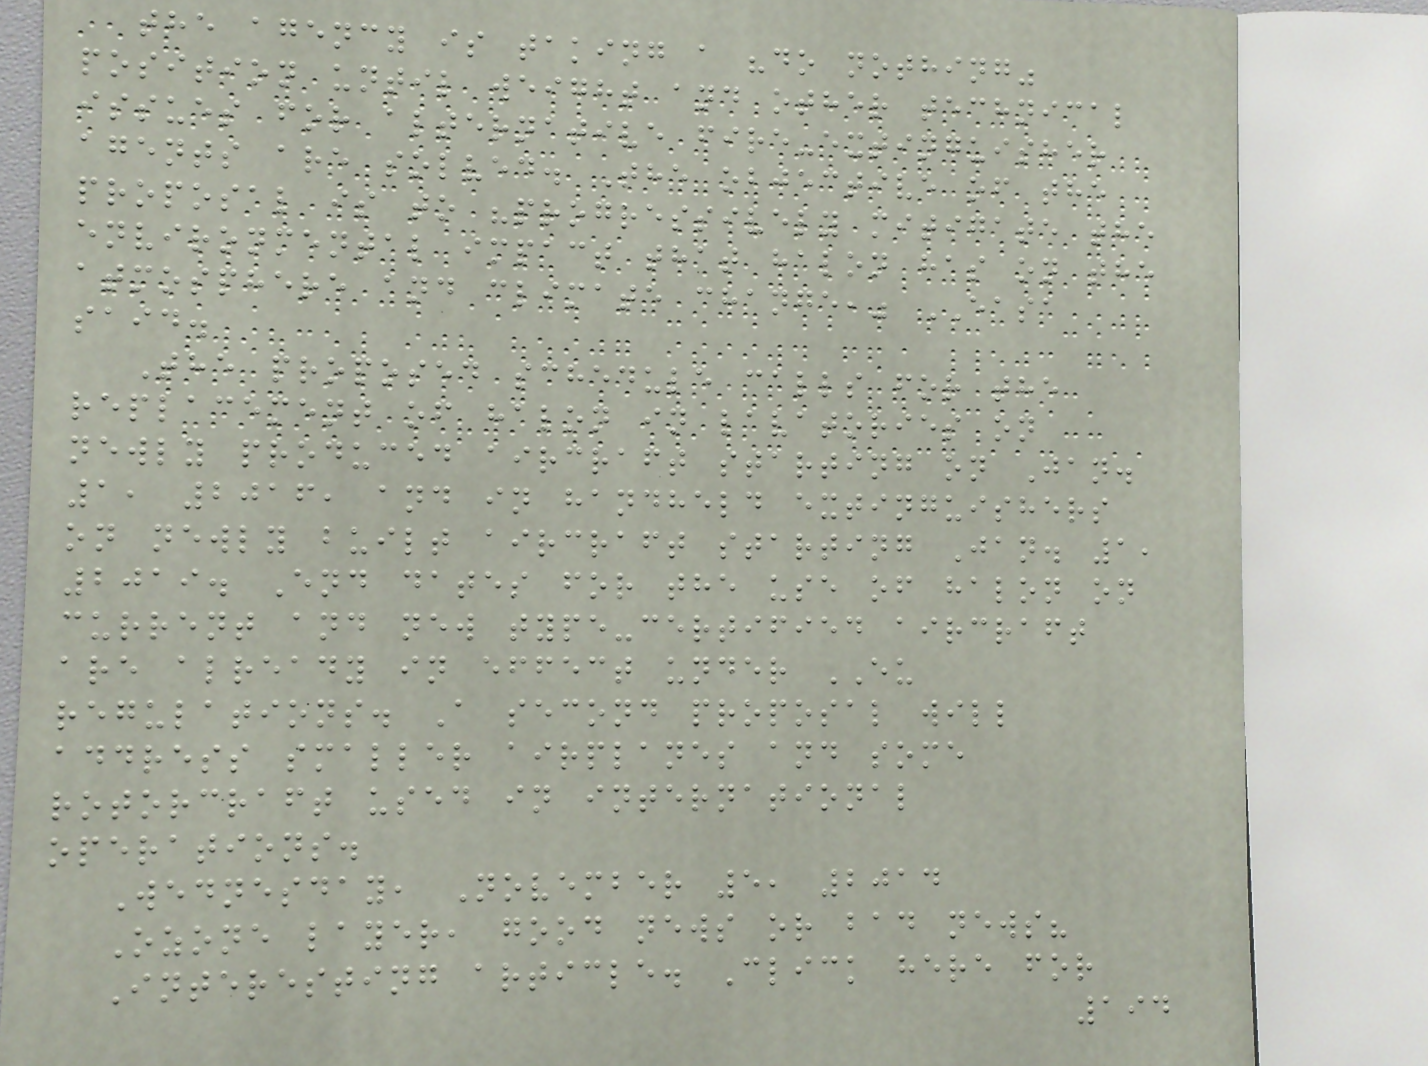the agency is taking a "do nothing"
position until weight and other technical
issues for alternative fire-extinguisher
agents are solved. The objective of the
proposal is to "progressively mitigate the
environmental impact that halon has on the
atmosphere and climate change," EASA
said.
The proposed schedule calls for the
replacement of halon in lavatories on
newly produced aircraft starting on Jan.
1, 2016, and in handheld extinguishers
on newly built aircraft starting Jan. 1,
2019. End dates for the use of halon on
current and new type-certified aircraft
are already in effect under EU
regulations. A second proposal will
address smaller airplanes and some
rotorcraft used in international
operations.
Wednesday, November 5, 2014
Ozone layer, good news or bad news?
Interesting article. Click here for
194
